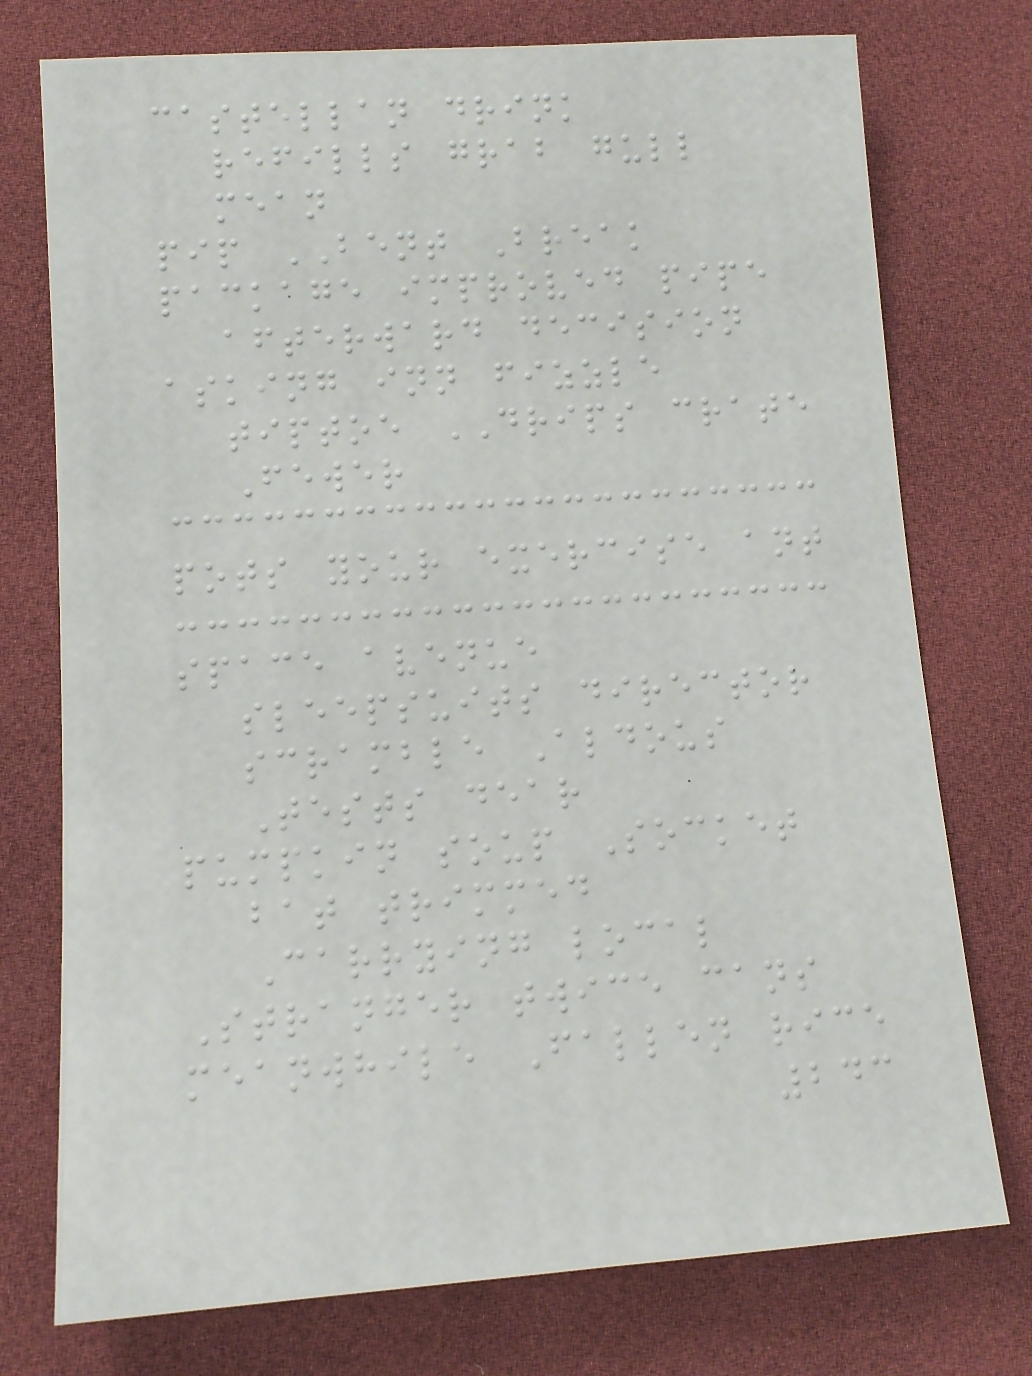castellan drink
refills grab gull
mean
pip BENT Break
package improved pipe
afterward decision
asking inn fizzle
tiptoe DRIPS crate
Fewer
pots your exercise ant
space avenue
sleepsuits director
scramble Aldous
Tests dear
pumpkin soup Socket
bat trimmed
Carrying local
Stranger twice cans
meanwhile Fallen rice
243
